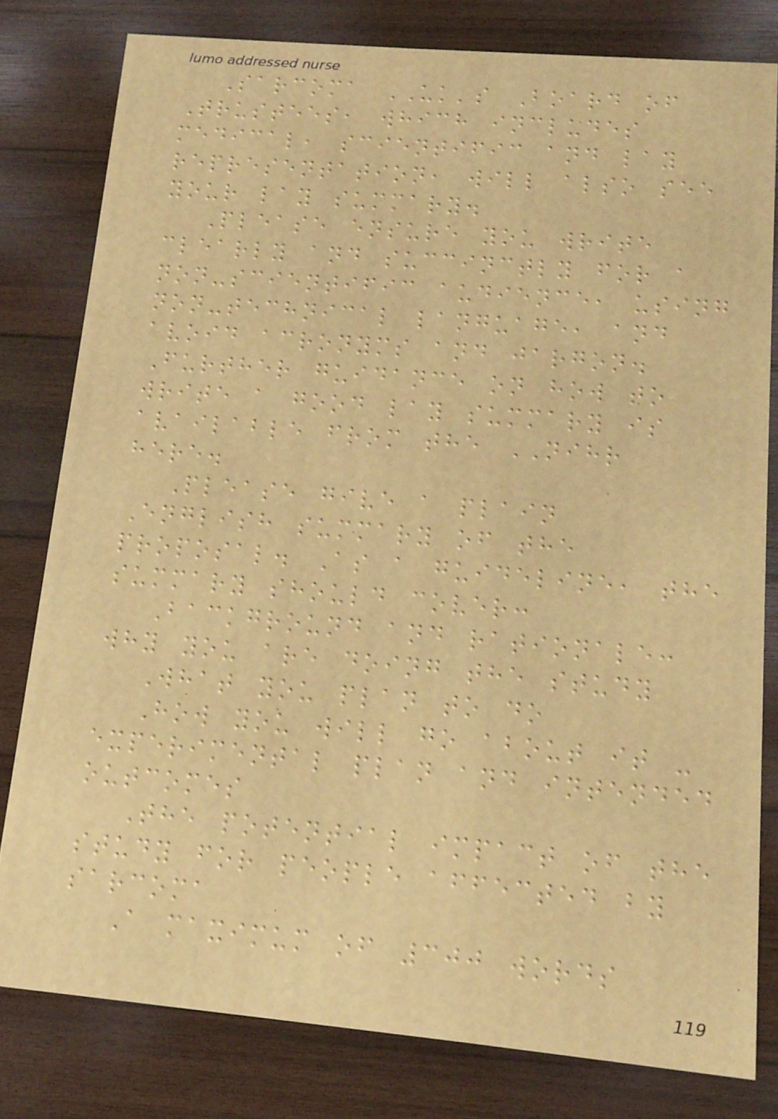Sarcoma UK's Board of
Trustees, which includes
medical, scientific and lay
representation, will also see
your lay summary.
Please ensure you write
clearly and succinctly for a
non-scientific audience, using
non-technical language, and
avoid acronyms and jargon.
Further guidance on how to
write a good lay summary is
available from the NIHR
here.
Please give a plain
English summary of the
proposal. As a guideline, the
summary should cover:
Background and rationale:
why you are doing the study
What you plan to do
How you will go about it -
experimental plan and intended
outcomes
The potential impact of the
study for people affected by
sarcoma
A maximum of 300 words
